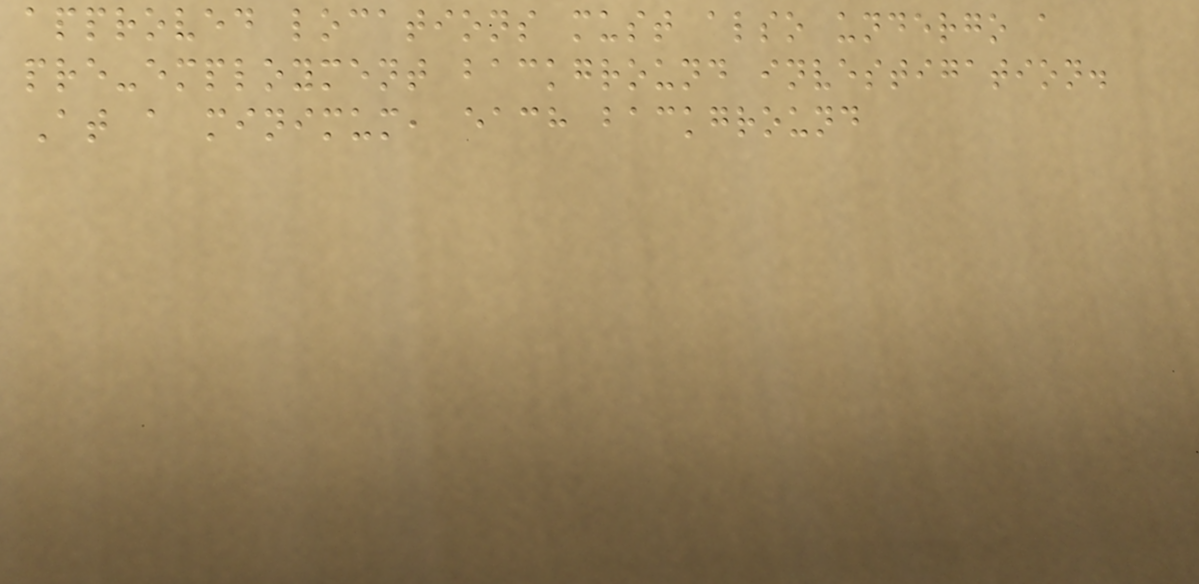approved locations must also undergo a
pre-employment background investigation.
At a minimum, each background
